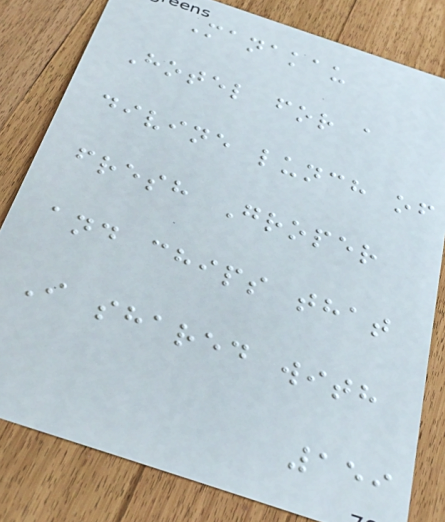Manakau
Hotel for a
divine lunch of
fresh Groper
and chips that
I shared with
159
